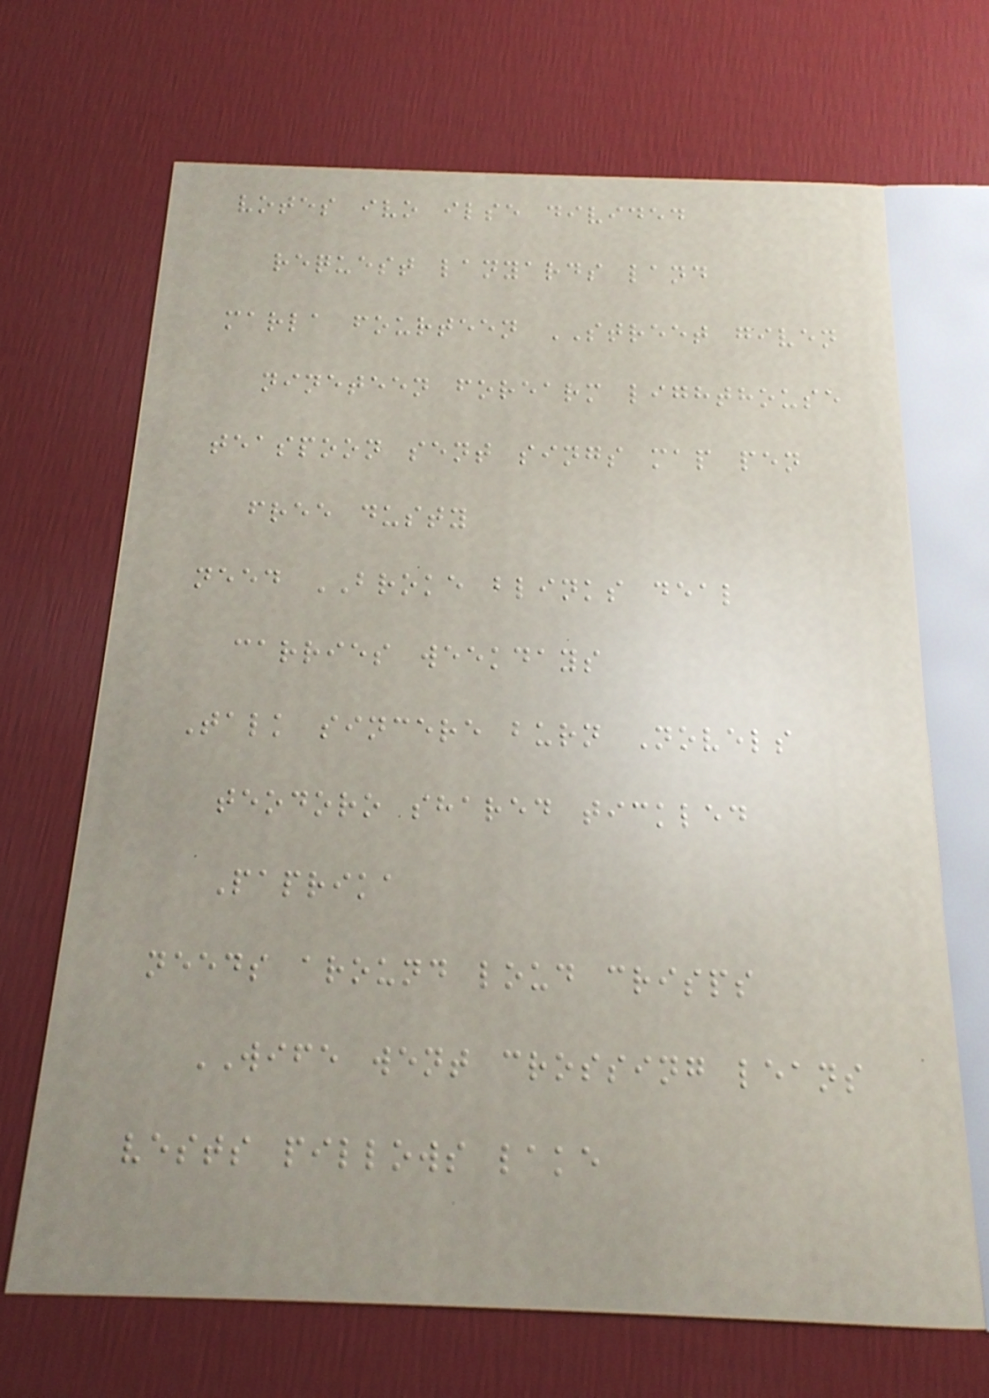votes ivo ilse divided
request lanyards land
marla fourteen STREET given
nineteen forearm lighthouse
teaspoon sent sings map pen
free dusty
need BROKE blinks deal
carries weekdays
Talk sincere burn Novels
teodoro shared tickled
Paprika
needs around loud crisps
WIFE went crossing leans
vests pillows lake
